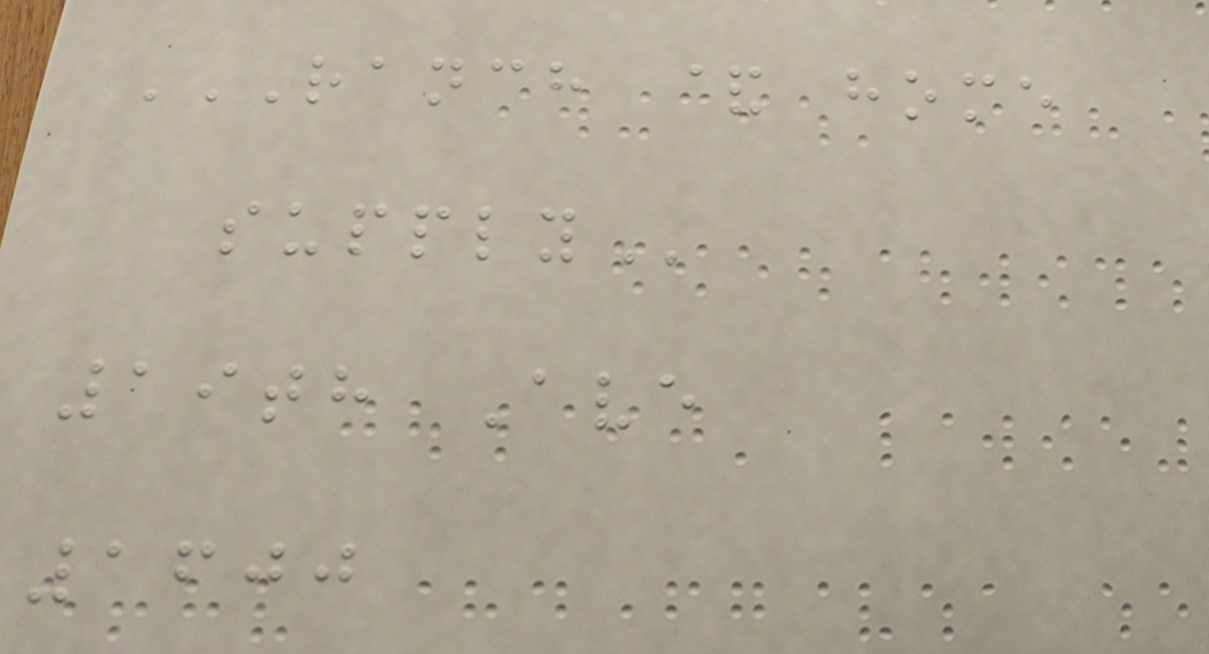RANCH & HOME
SUPPLY
19th Ave
1600
